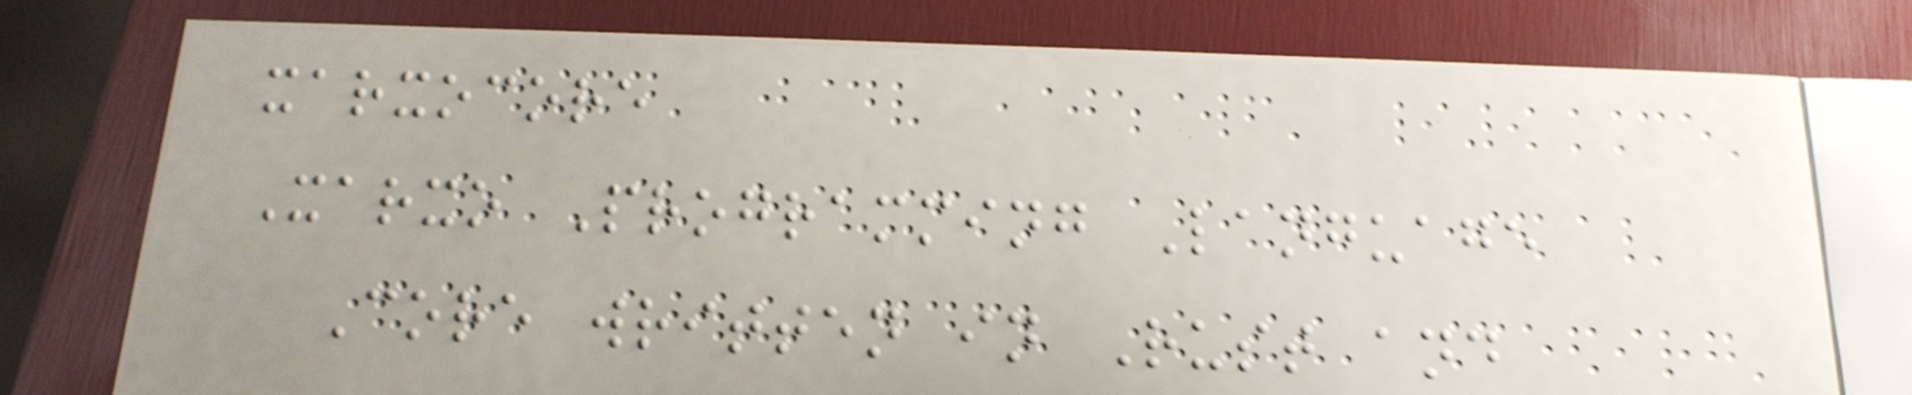xarxocore
Xarxo Programming Language
Core written in Rust and
